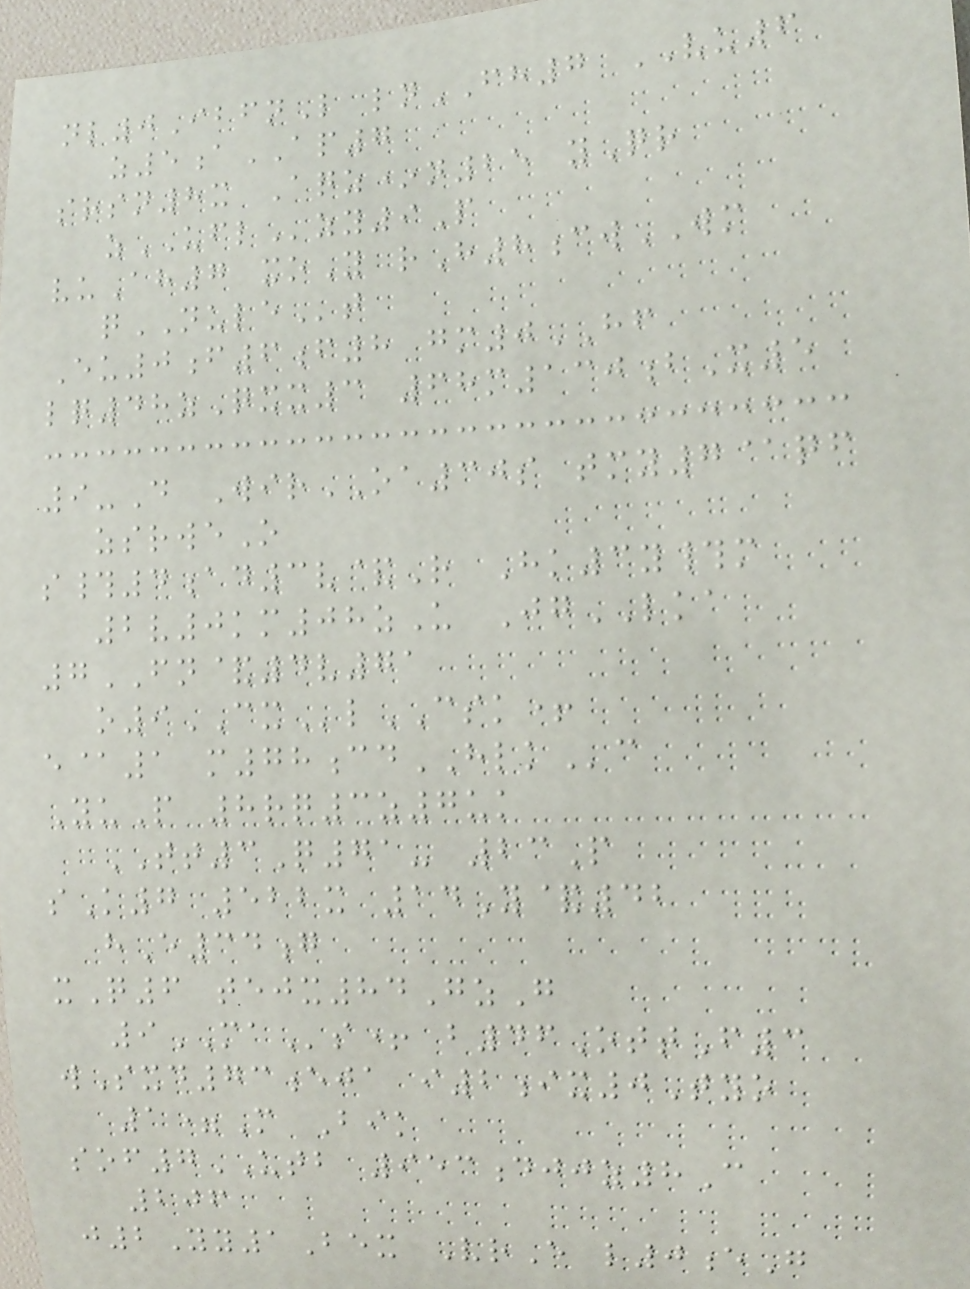nl0IbfnL lnFH7 VU6
z5aAP7
srsn8x Aqz*n25 yQr
zUFLzy9P
vuAh7 xoY rH8cwWM
qNULEt
Eu0f6f8 gm0HF
lq48zQxx3 68m130bX5
9-D WirOA30s tmy7@qf
zsrweO
s#4ad3v&R Hk3y#m
2v0km08zU JgLKA
7FN&4v71
o9CXlCSK+
e@1 m78cdHLKc
YuP 8rq3z7uk
TT3Q71- 23P
sK7 522x 14Y&42
hE34g
xQ6 tejx84GzG
9MAs+ b46OttF3
wSxd73eja i2ix0Tyo
1=M Bik
sof7UTB 953djjz8C
206
j2Yy1Bex VrE l0eG
